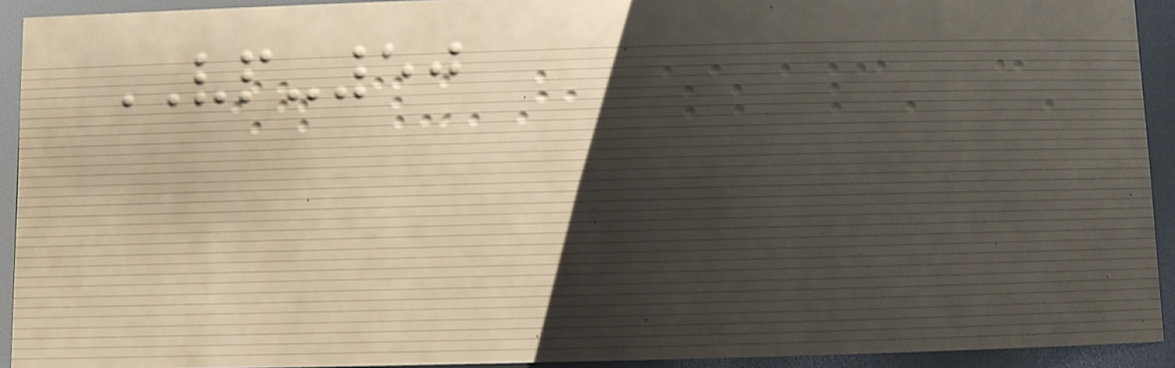VP-50
